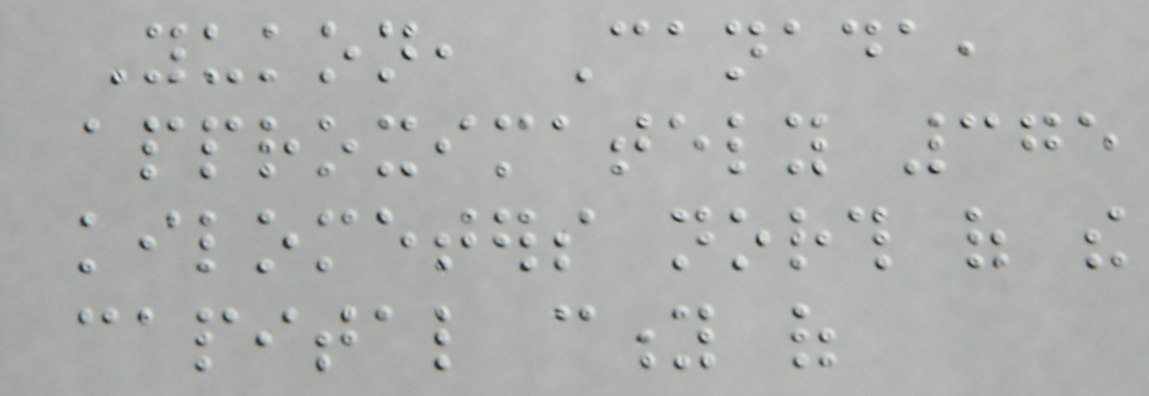Yukon, Canada,
approximately 375
kilometers north of the
capital city of
